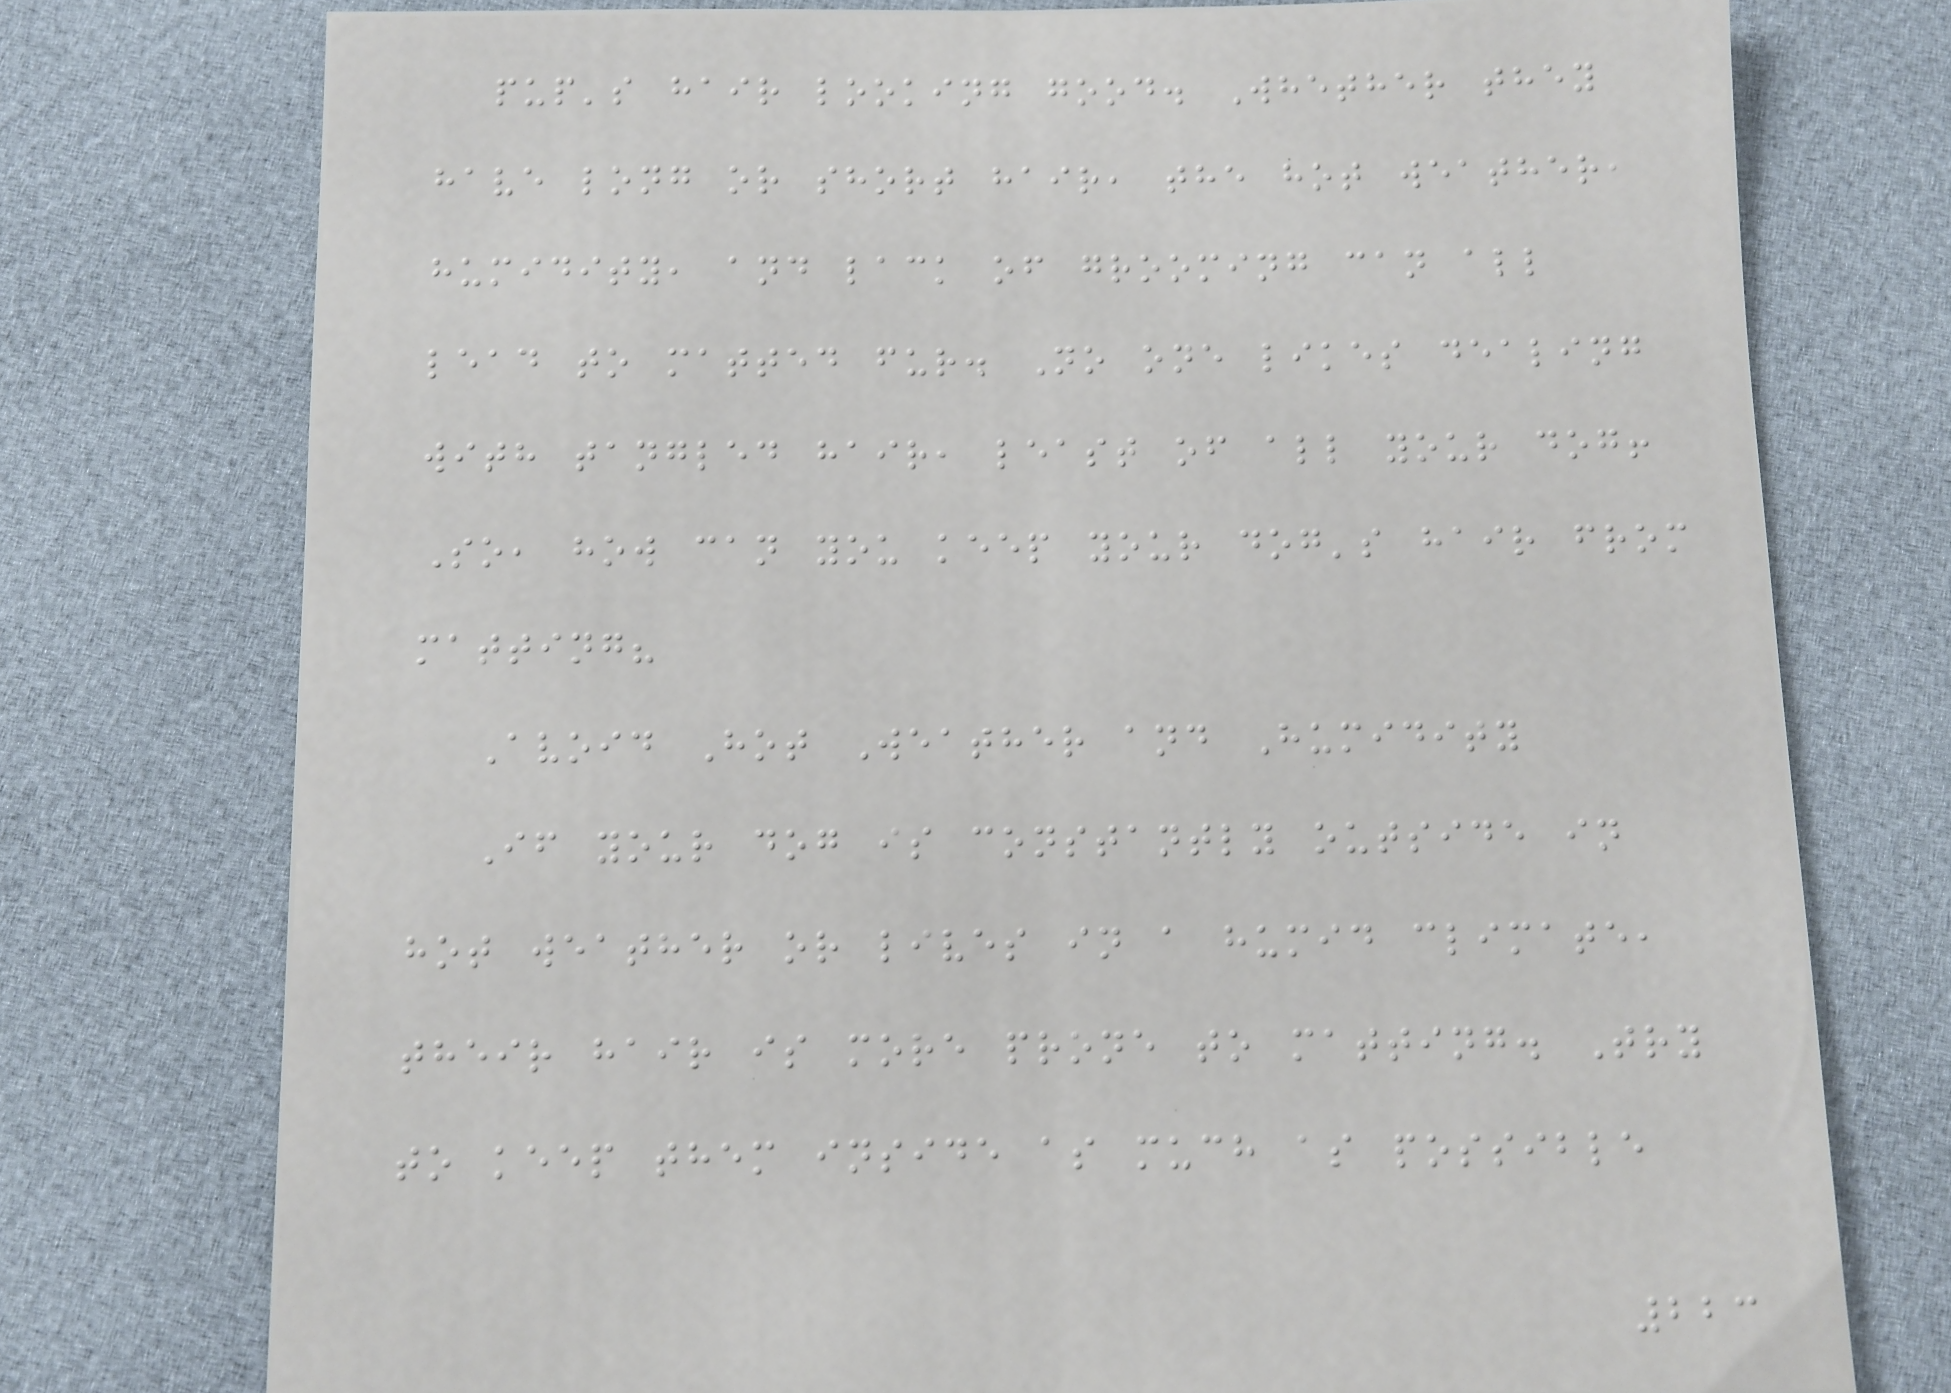pup's hair looking good. Whether they
have long or short hair, the hot weather,
humidity, and lack of grooming can all
lead to matted fur. No one likes dealing
with tangled hair, least of all your dog!
So, how can you keep your dog's hair from
matting?
Avoid Hot Weather and Humidity
If your dog is constantly outside in
hot weather or lives in a humid climate,
their hair is more prone to matting. Try
to keep them inside as much as possible
223
